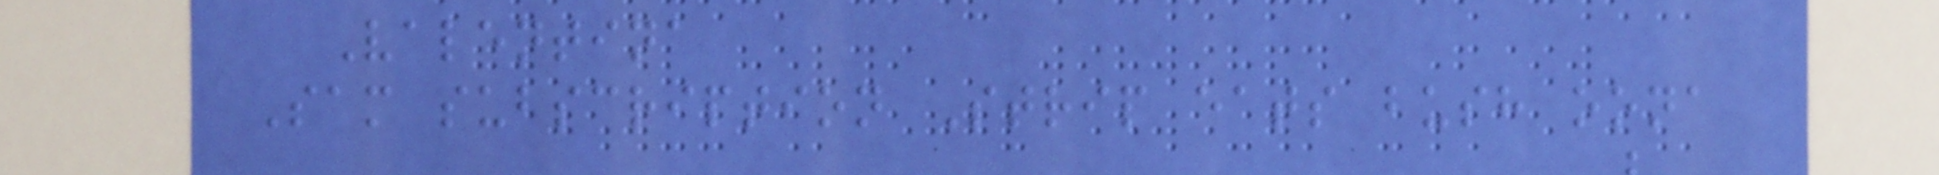Valentina
Sam subscription Strip eats bush oona
